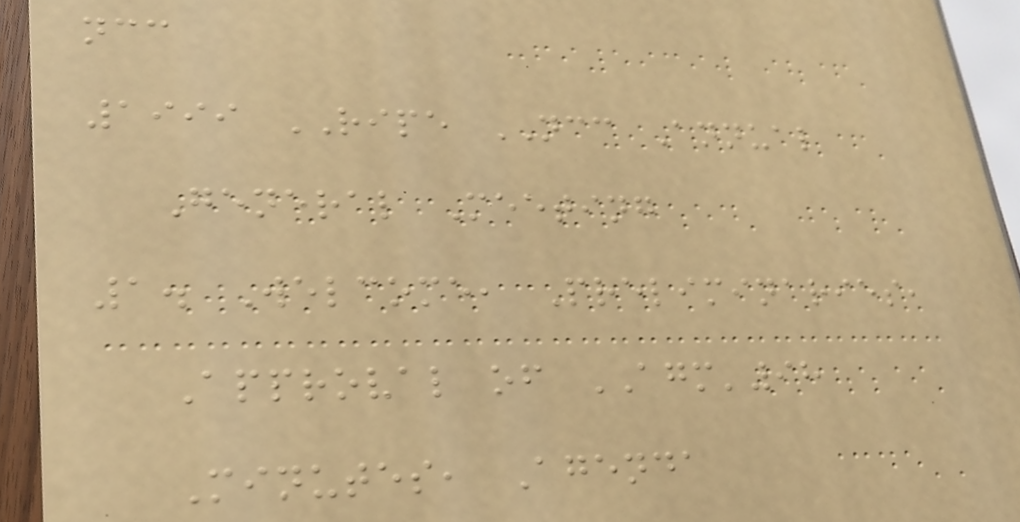ncc
1999 RIPE NCC Annual
General Meeting
1. Welcome, Preliminaries,
Approval of AGM'98
Minutes, Agenda
